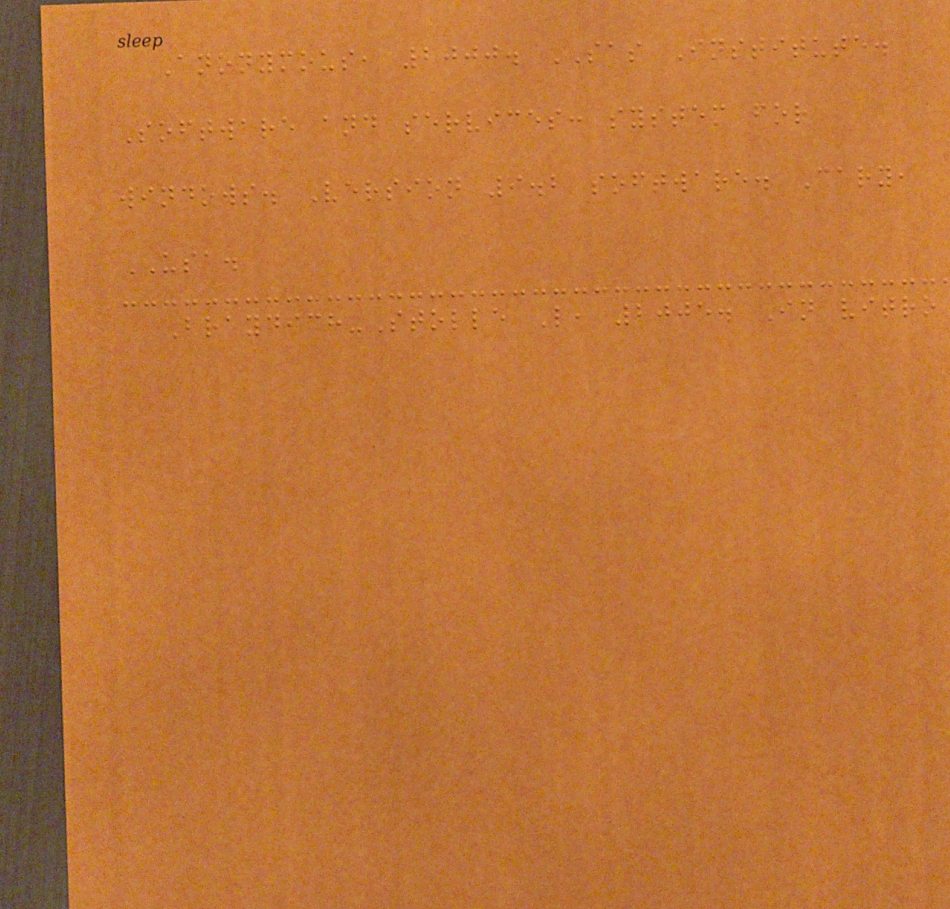Anonymous, 2000. SAS Institute.
Software and services: system for
windows. Version 9.2 software. Cary,
USA.
Braydich-Stolle L, 2005. In vitro
